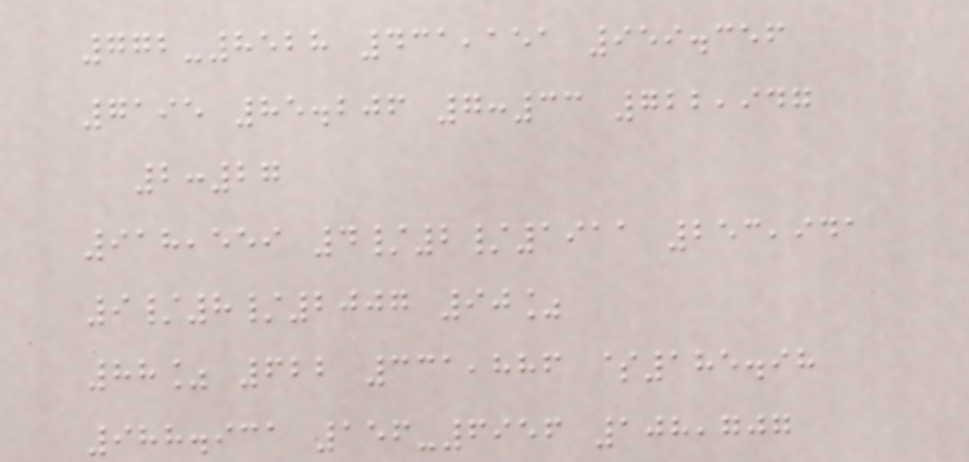772-8528 431,151 959.356
7195 85.206 7:33 722,947
2:27
918,559 4/2/1911 253,941
9/8/2007 90%
88% 622 331,886 $185.98
988.931 156-6956 108,707
